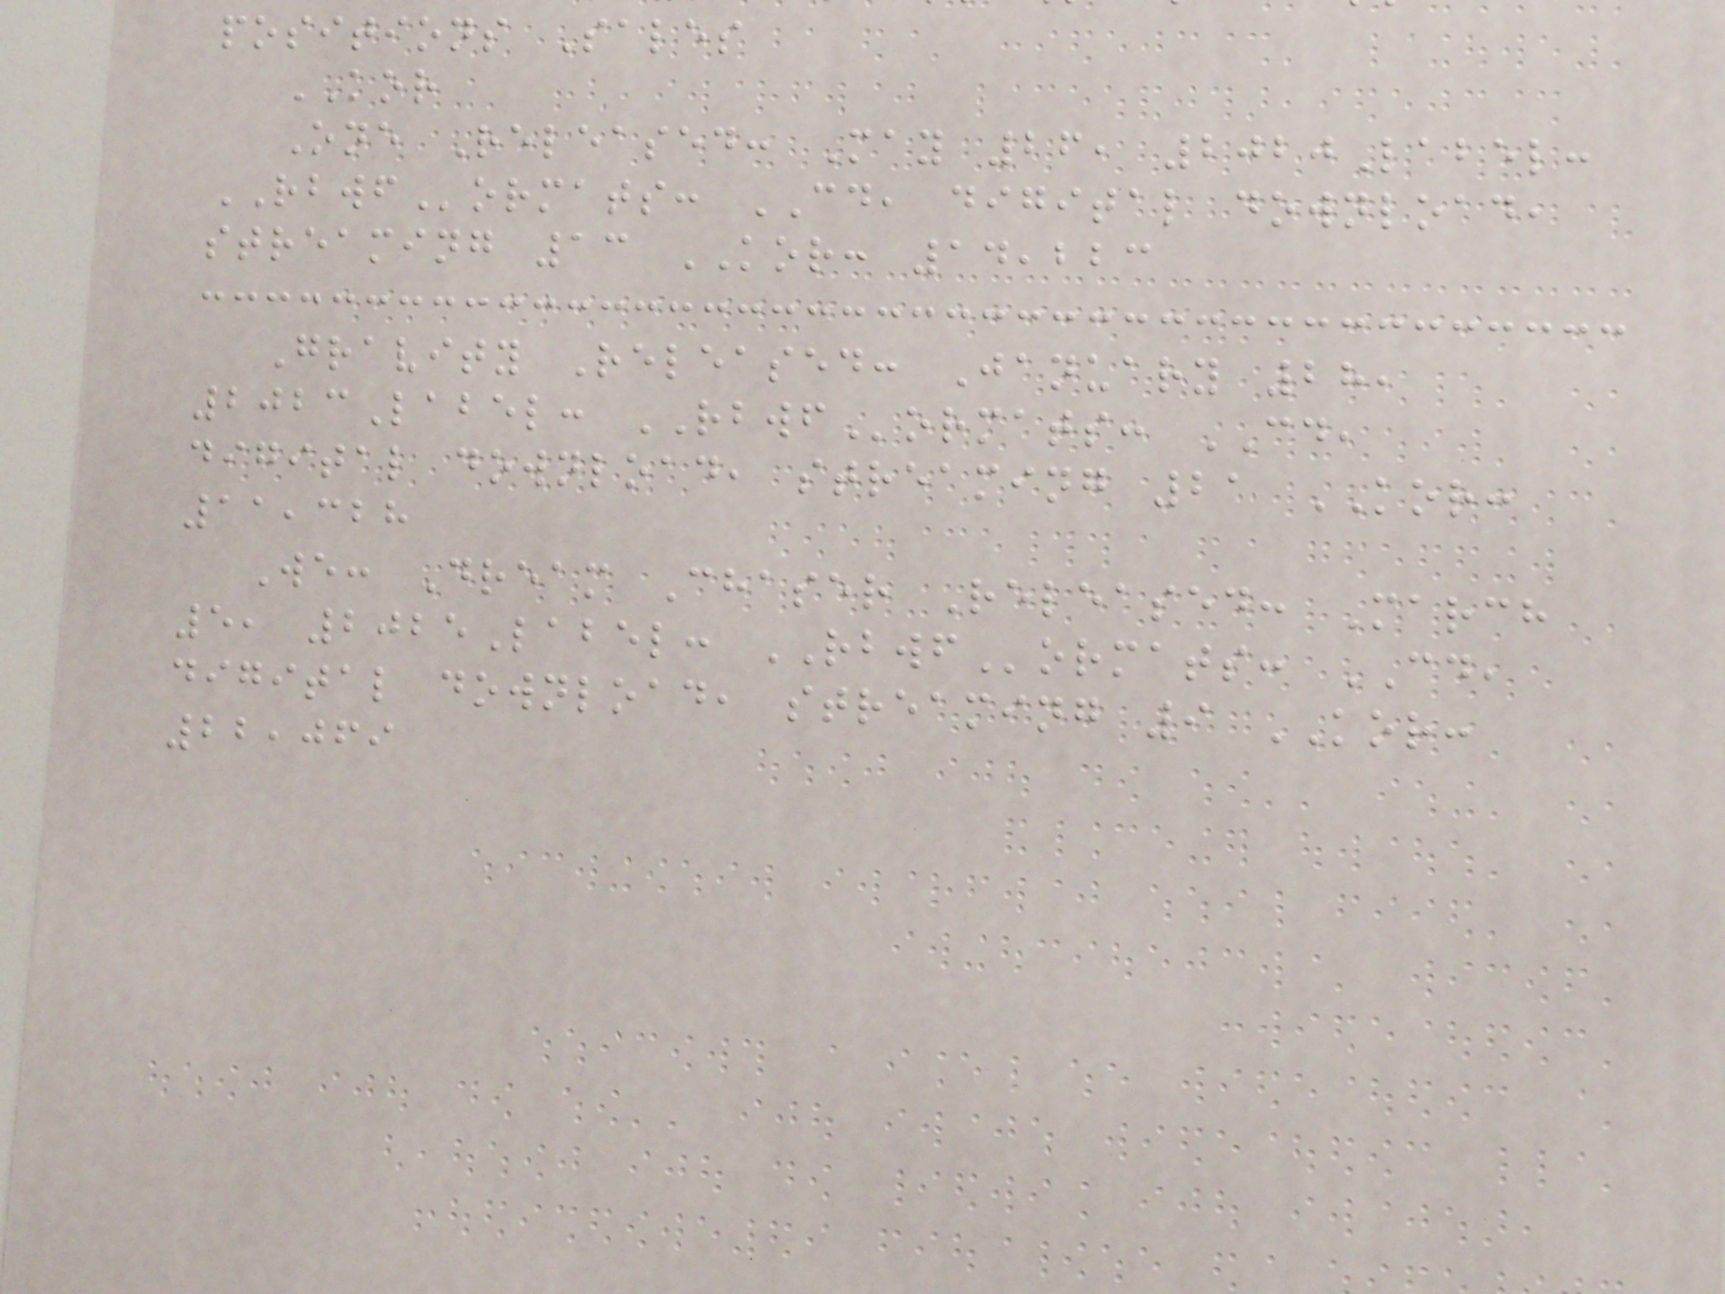positions Sales
KOR
One Released: May 26, 2020Label:
RBWFormats: CD, digital download,
streaming 13 KOR: 14,223
Gravity Released: January 28,
2023Label: RBWFormats: CD,
digital download, streaming 21 KOR:
11,328
We: Dream Chaser Released: March
5, 2025Label: RBWFormats: CD,
digital download, streaming 9 KOR:
22,069
